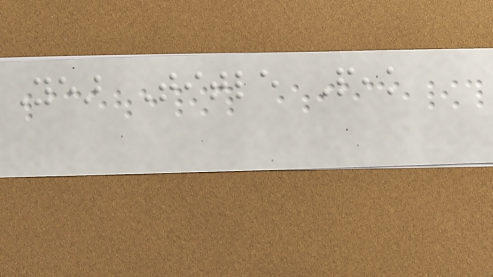Year Title Peak
